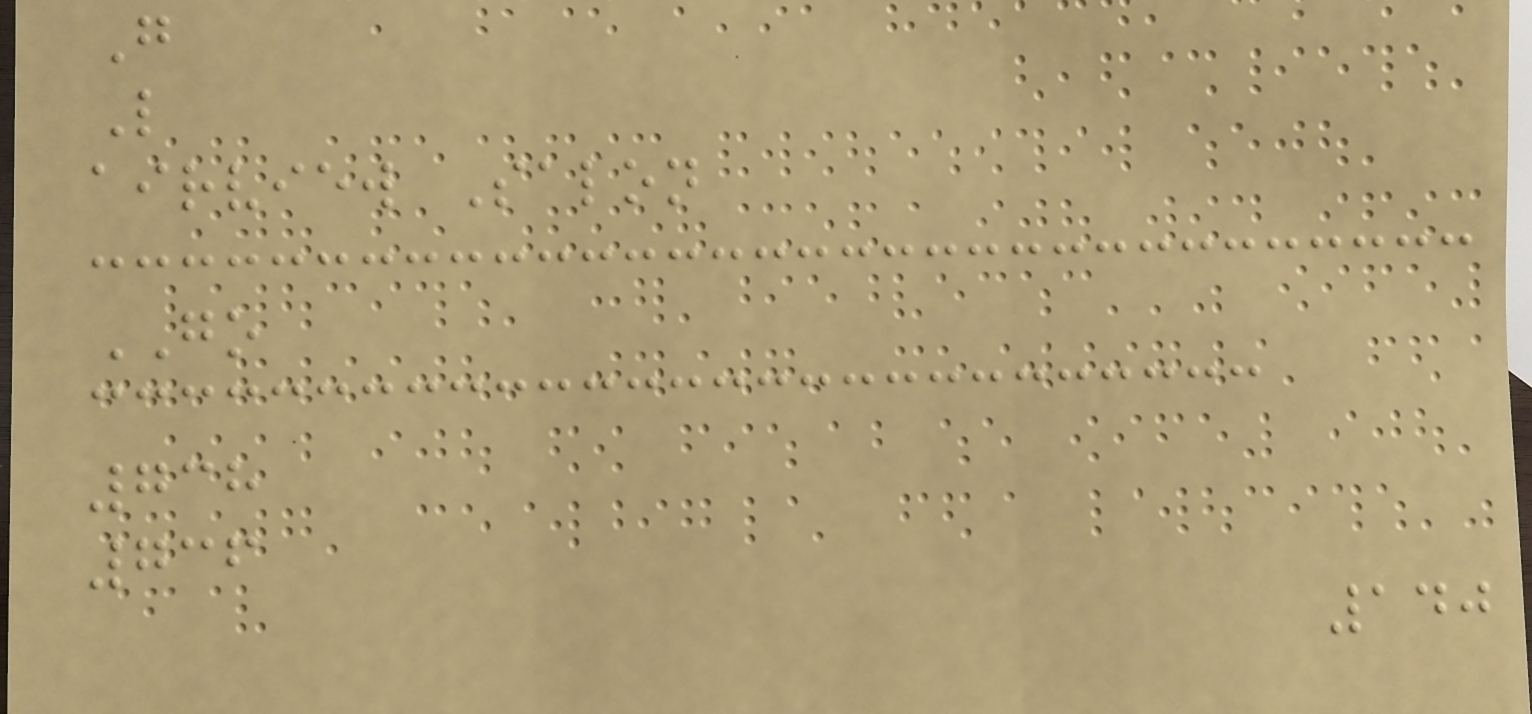G
L
airview Salon
GO
738
736
140
